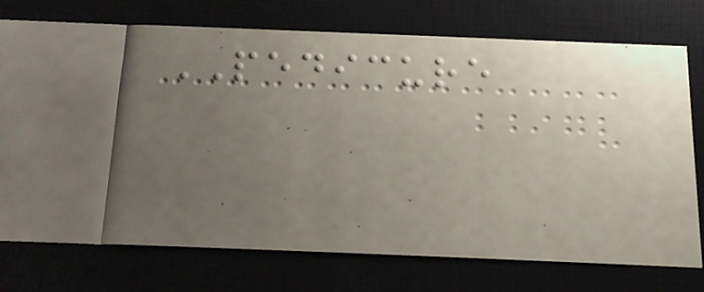PEDICURE
